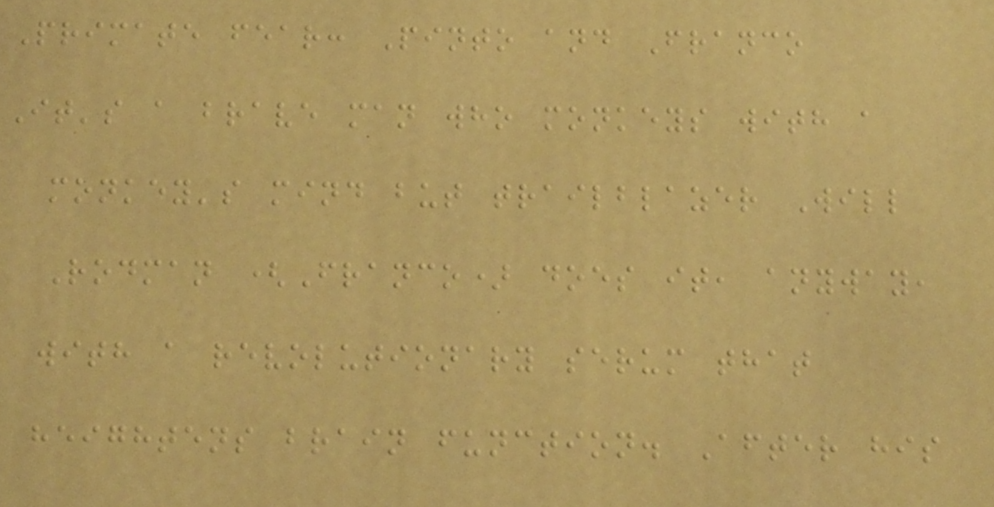Primate fear: Pinto and Franco
It's a brave man who monkeys with a
monkey's mind but trailblazer Will
Rodman (Franco) does it, anyway,
with a revolutionary serum that
heightens brain function. After his
